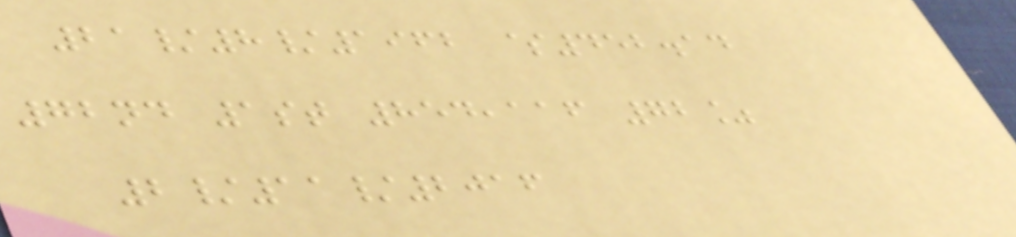21/8/1962 $452.14
72nd 1st 854,116 72%
2/11/2016
